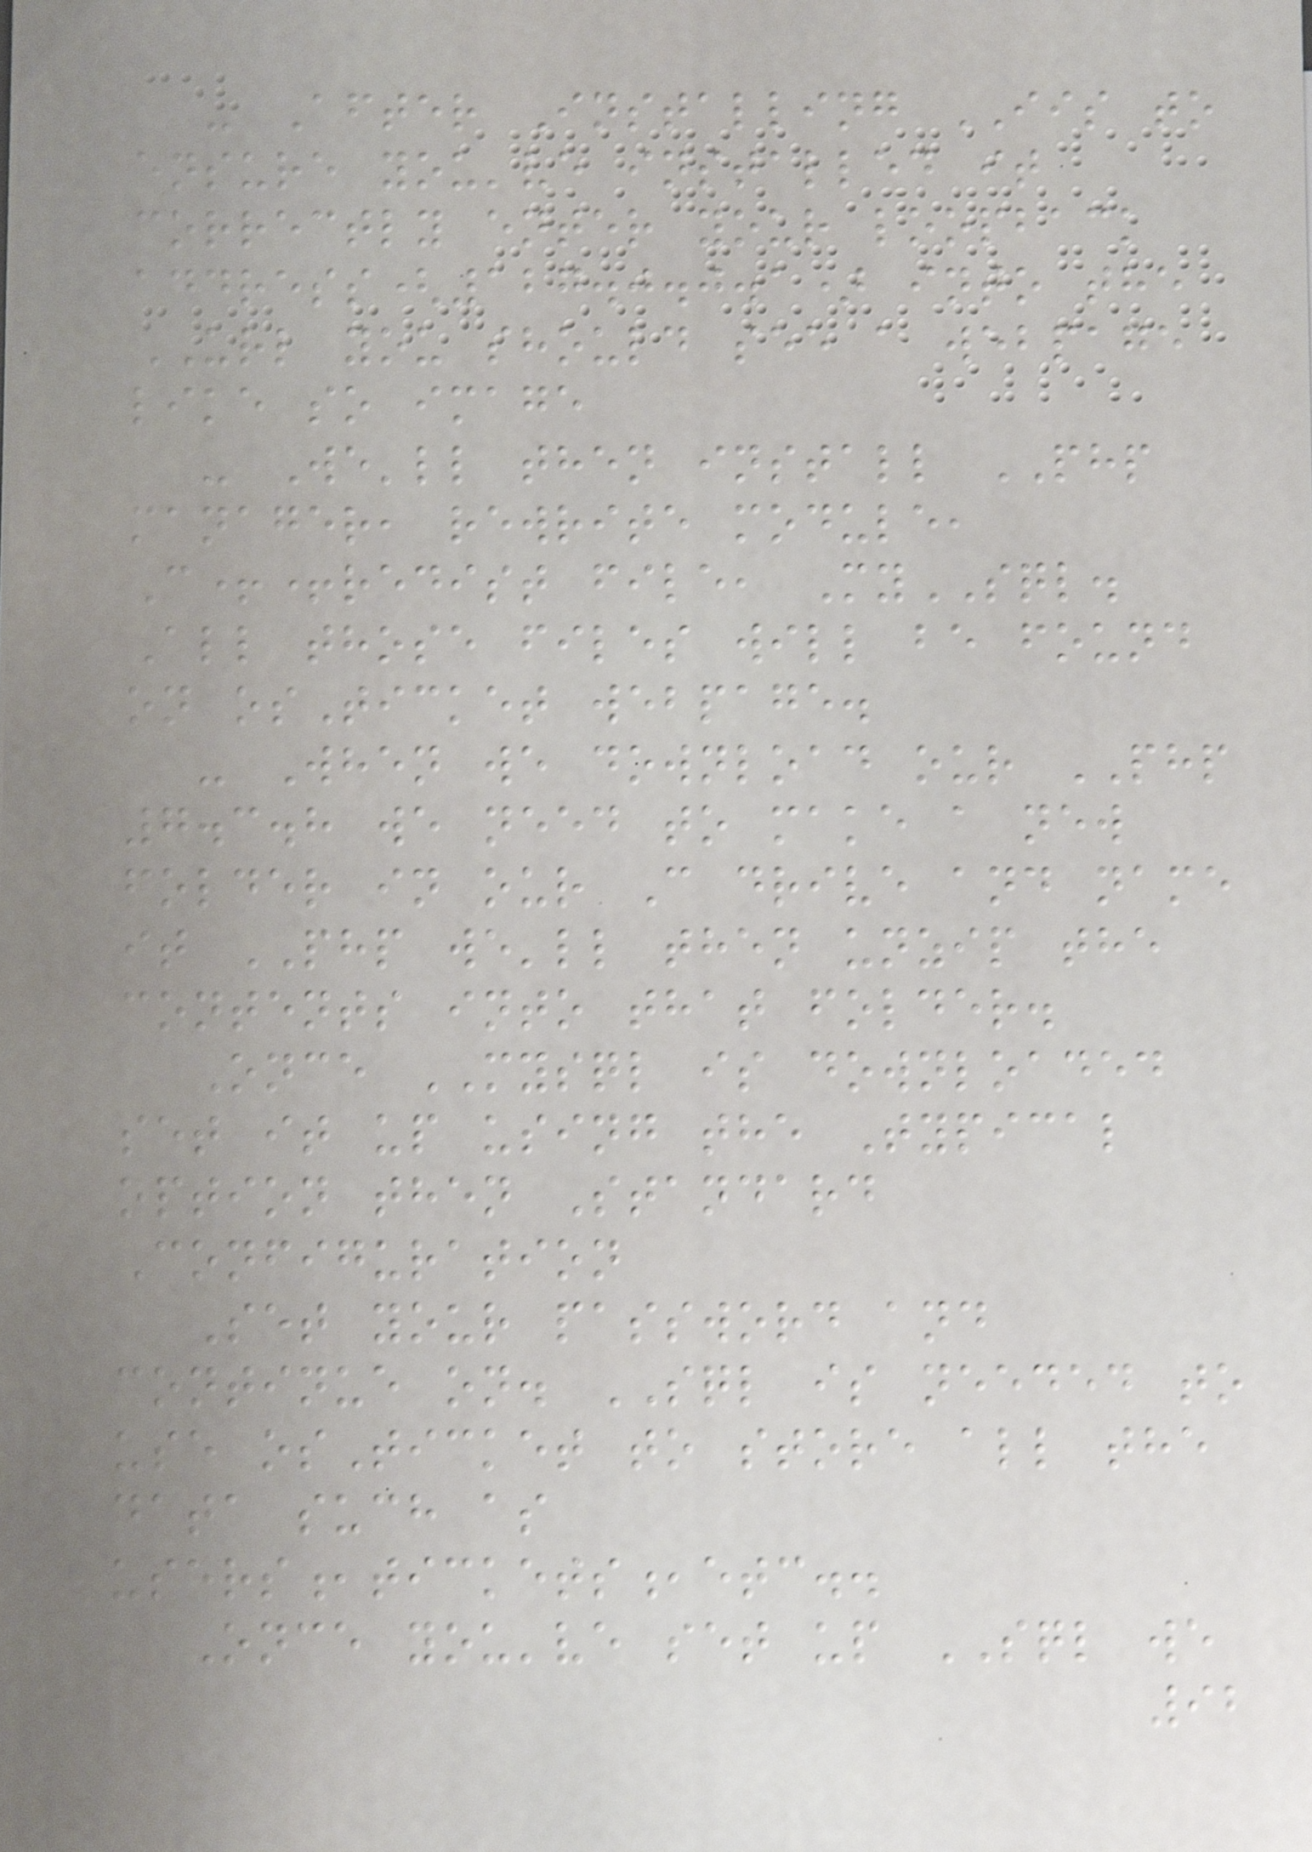- After Installing IIS to
ensure you've installed it
correctly enter your loopback
address(127.0.0.1) into the
URL you should see a webpage
like so image
- We'll then install PHP
manager, rewrite module,
C++redist file, MySQL.
All those files will be found
on osTicket webpage.
- When we download our PHP
7.3.8 we need to make a new
folder in our C drive and name
it PHP we'll then unzip the
contents into that folder.
Once MYSQL is downloaded
set it up using the Typical
option then Standard
Configuration
Set your password and
continue on. SQL is needed to
use osTicket to store all the
data such as
users,tickets,etc..
Once you've set up SQL we
92
